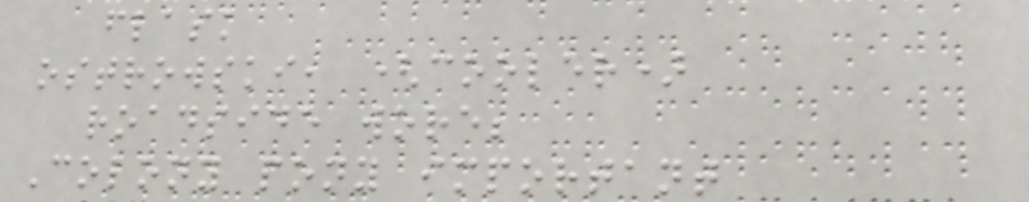flask
ostrowski, (cooler)
roadside wore;
Colony pony important
